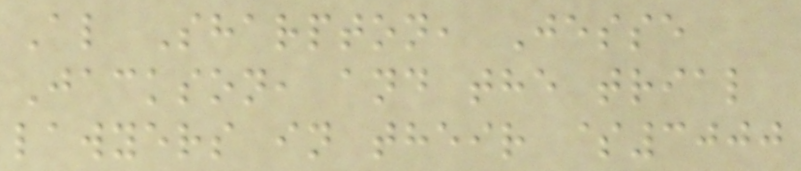Al Sharpton, Jesse
Jackson, and the trial
lawyers in their $3000
